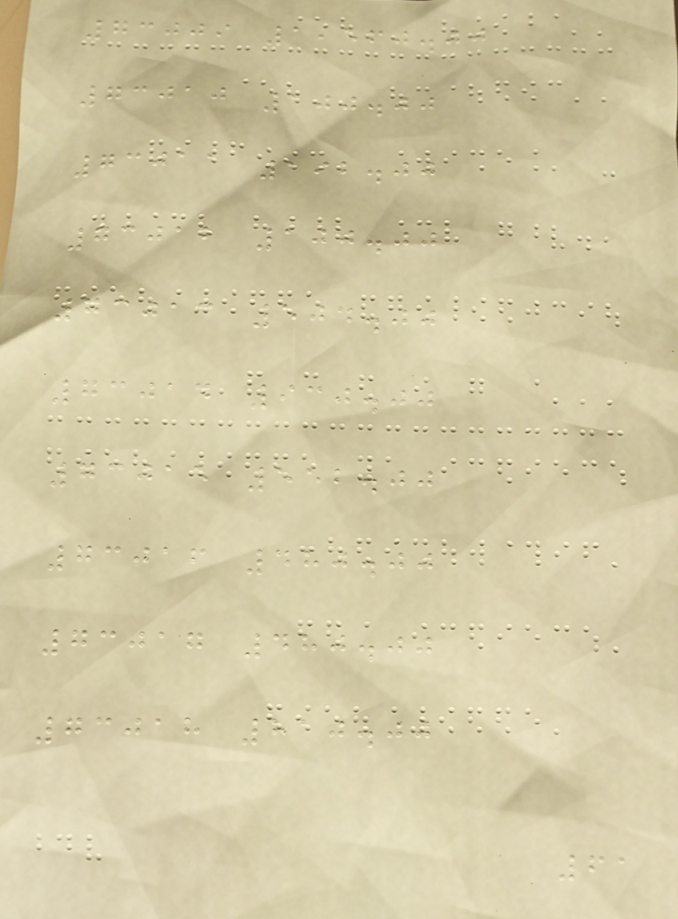73009 1,560.00
73010 100.00
73011 192.00
73012 100.00
73013 504.00
73014 930.00
73015 552.00
73016 480.00
73017 480.00
73018 810.00
61
